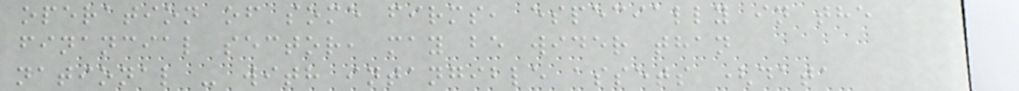operation of some firms, especially in the
financial sector, may be wider than
national - with intangible assets (data
